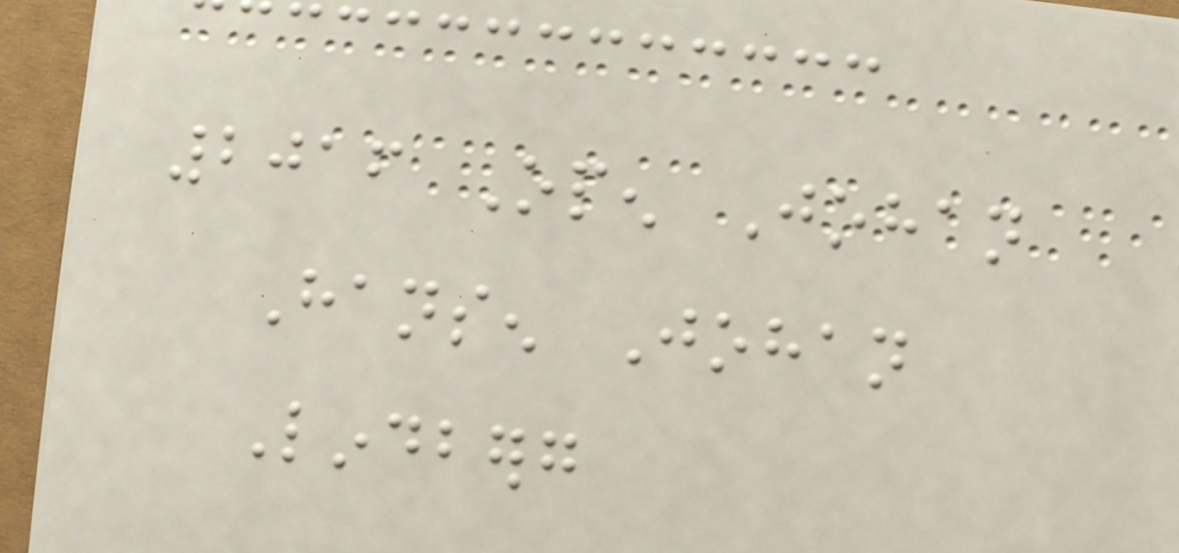2016 Open Johan
Hansen Johan
Lindberg
